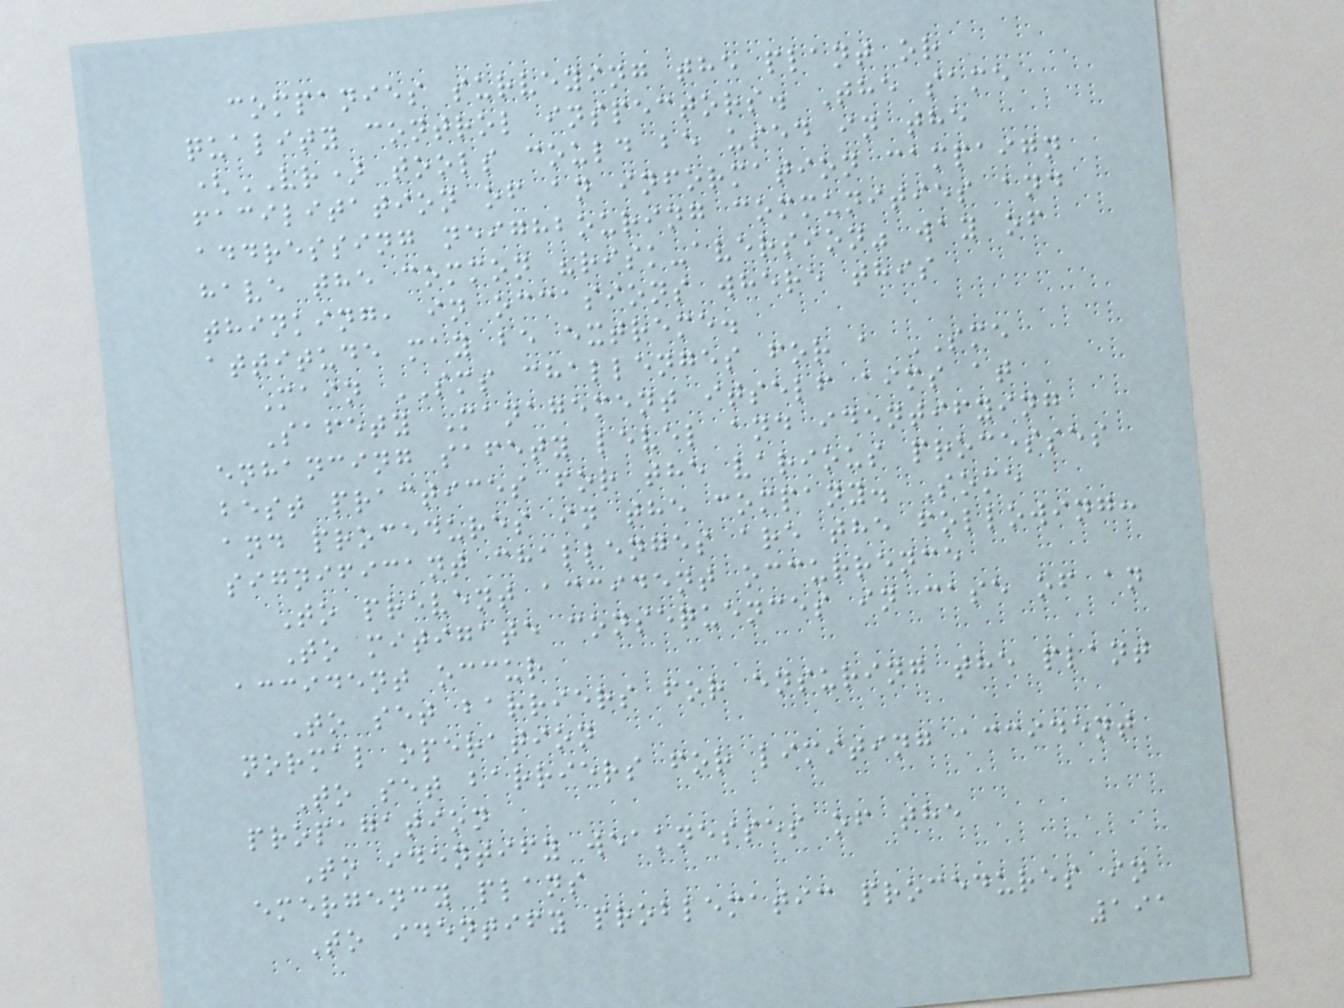companies surveying the plant or
quality control inspectors. The same
(VR) tools could be used in the
facilitation of an information campaign
addressing neighbouring communities and
have the common "risk-aversion" way of
thinking, in occasions where this
attitude may be extreme.
Main SMS challenges for a SME
Safety Management itself aims at
enhancing safety level and identifying
best practices for the various processes
and procedures in the company. Some
significant challenges are the following:
To prevent accident occurrence
To mitigate consequences in case of an
accident occur
To set barriers for ensuring the plant
normal operation
To set barriers for limiting accident
propagation
To identify weaknesses of the
emergency plans
To identify problematic procedures in
191
